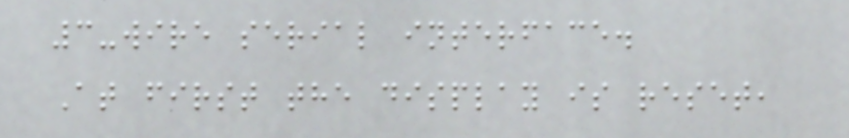3-wire serial interface.
At first the display is reset,
